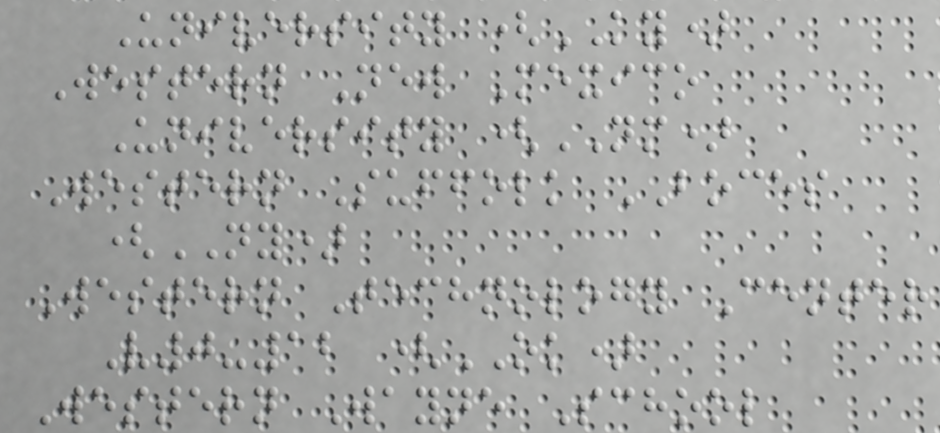University (KY)
Western New Mexico
University (NM)
Western Suffolk BOCES
(NY)
Western Technology Center
V0-12 (OK)
Western Wayne School
